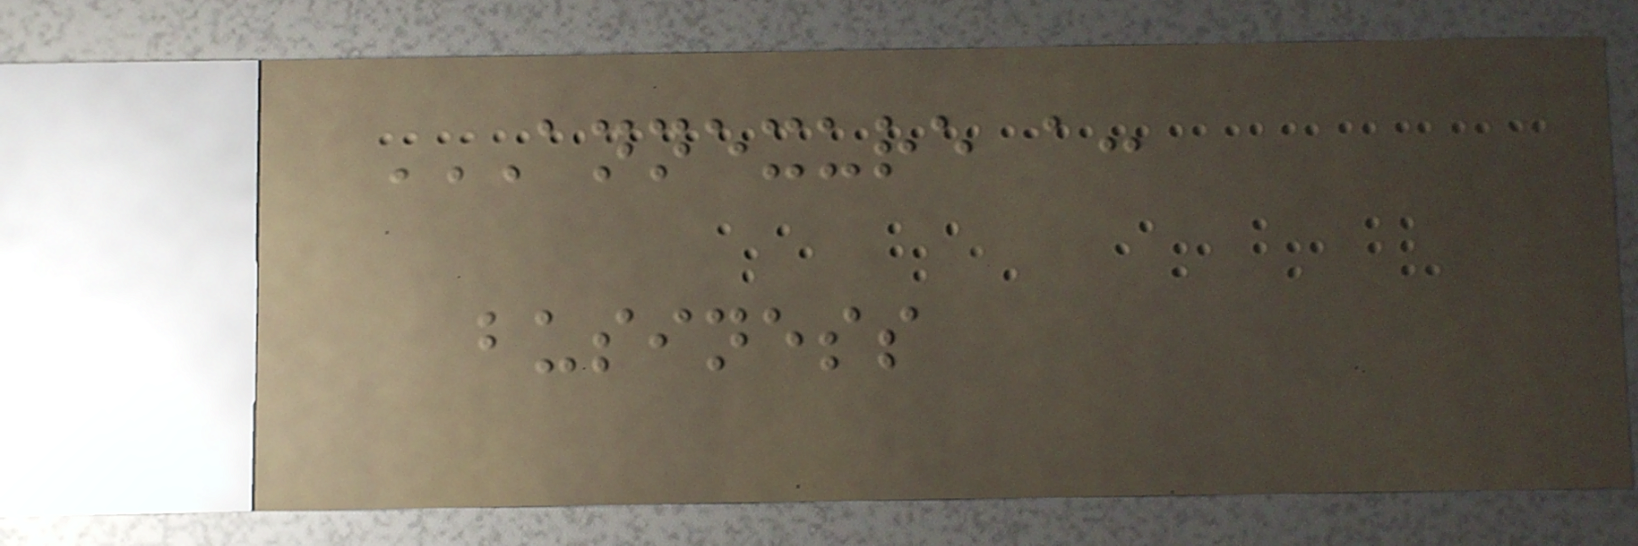ANNEXURE A:
BUSINESS
